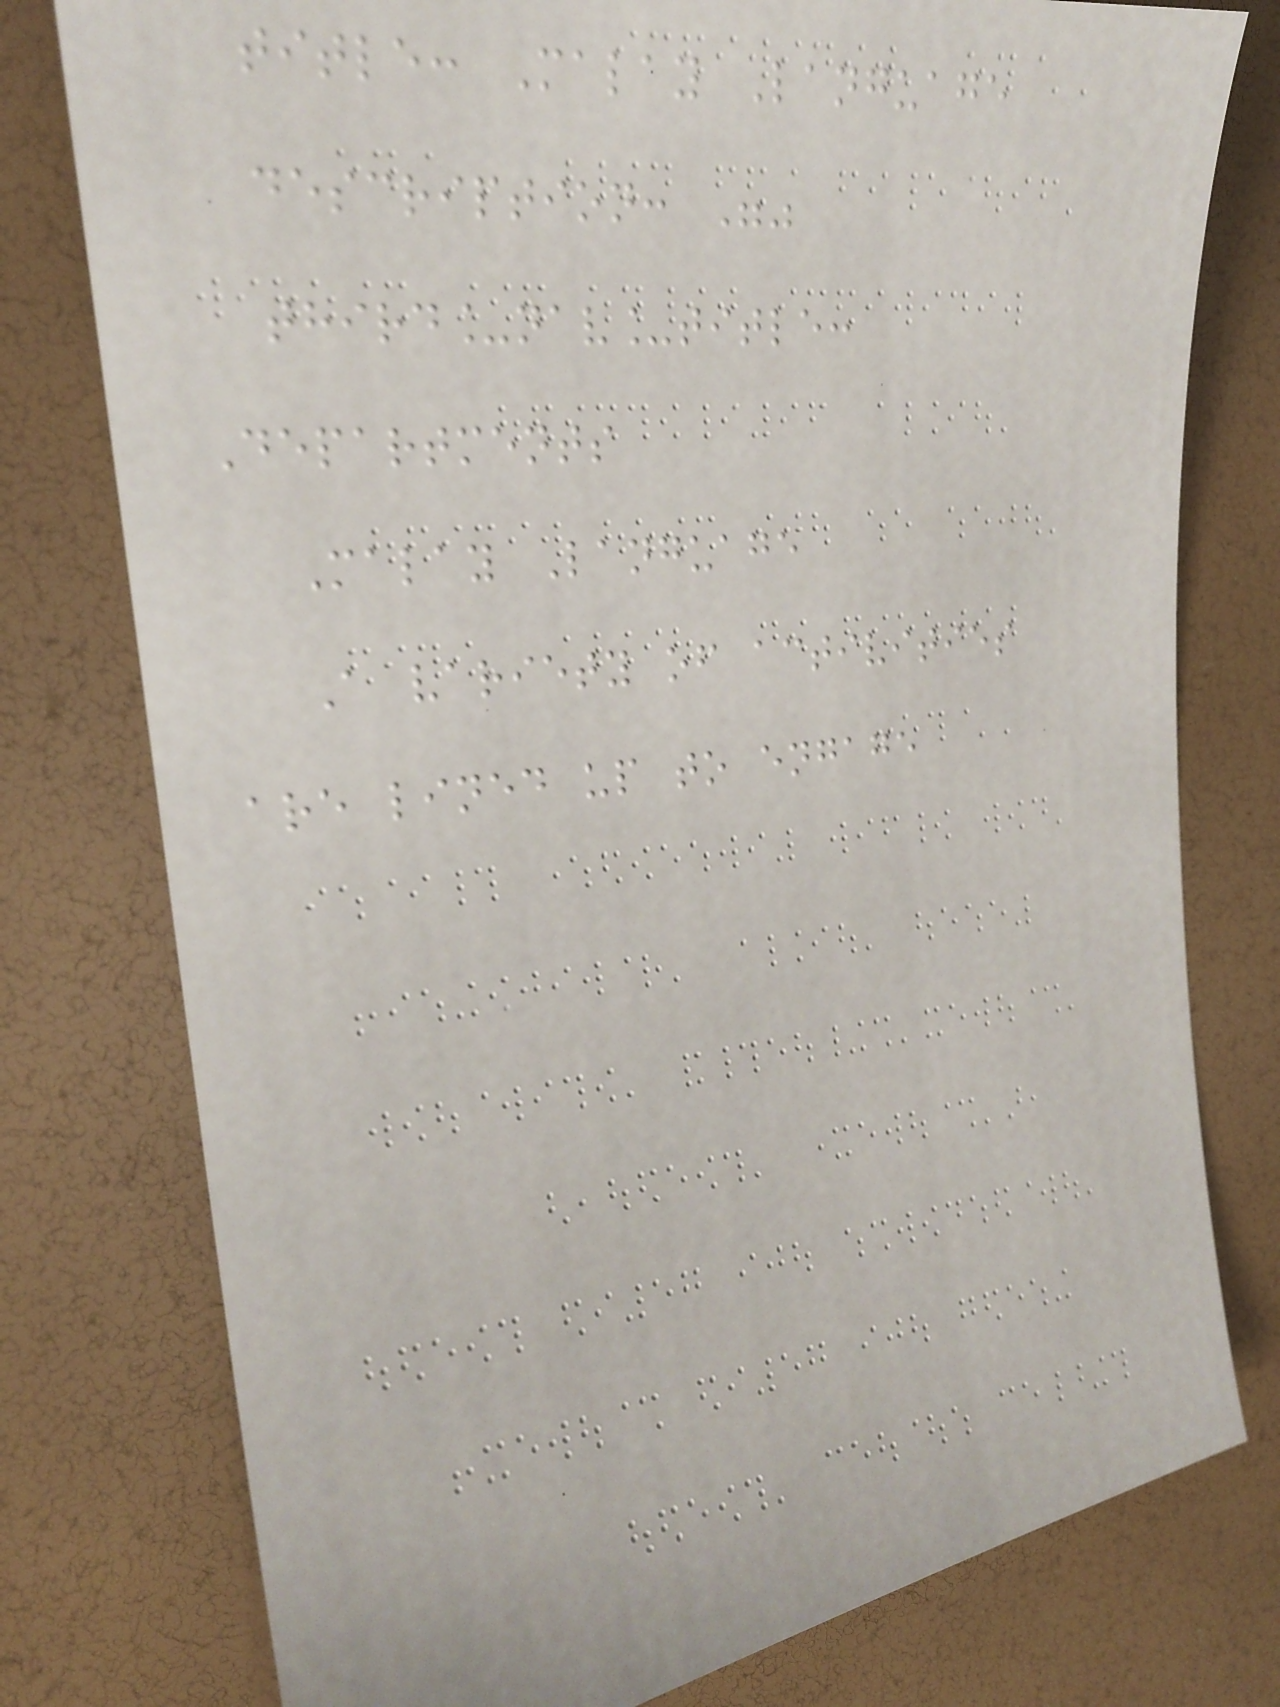title: Malay Language
description: ""
third_nav_title:
Departments
Malay Language
A variety of activities
are lined up to engage
